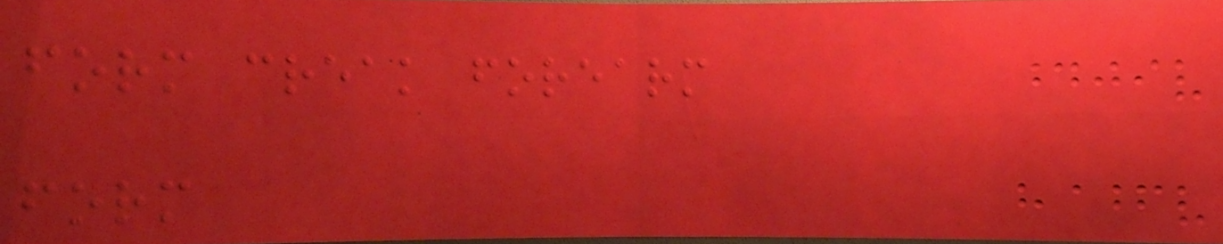form creak forearm
form
